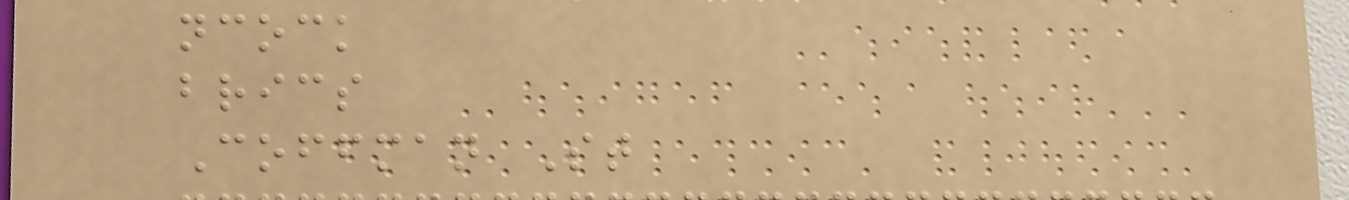ncock
brics
Coffman St
